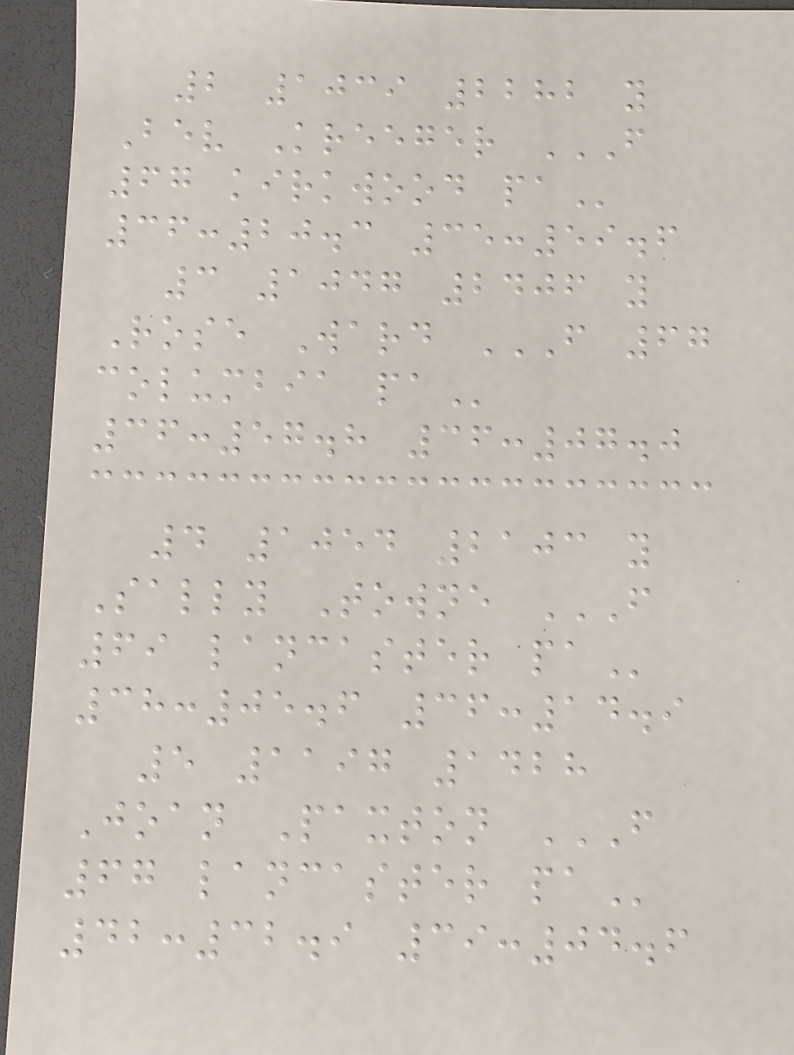2 1039 2282 y
Bev Kreeger F
67 KIRKWOOD PA
36:20.3 35:59.6
3 1047 2406 y
Rose Ward F 67
COLUMBIA PA
36:57.8 36:07.0
4 1054 2103 y
Sally Towne F
69 LANCASTER PA
38:05.6 36:14.9
5 1197 1428
Joan Paxton F
67 LANCASTER PA
42:32.9 39:04.6
